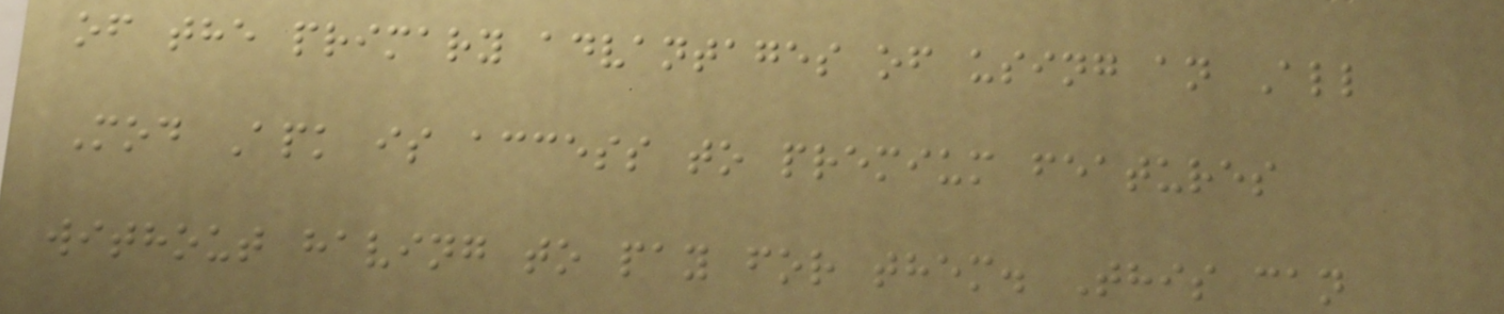of the primary advantages of using an All
Mod Apk is access to premium features
without having to pay for them. This can
